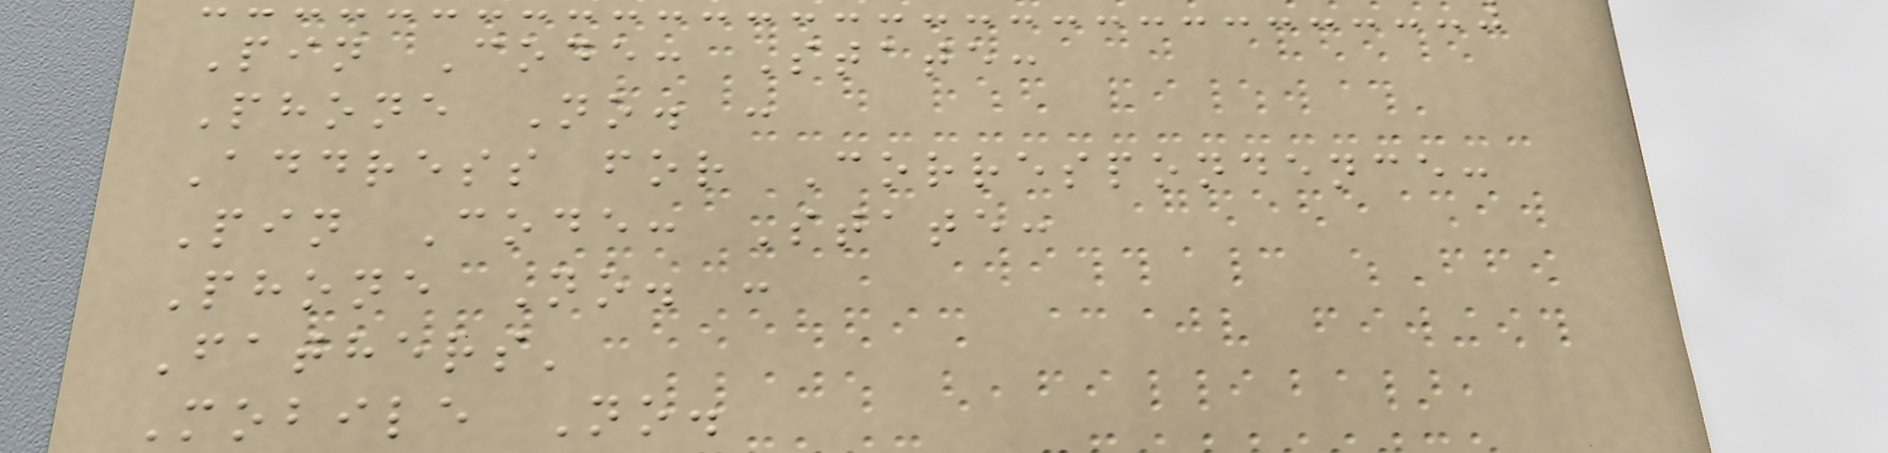Pin Code: State:
Phone No. :
Address for Correspondence:
Pin Code: State:
Phone No. :
Fathers'
Mobile No.
